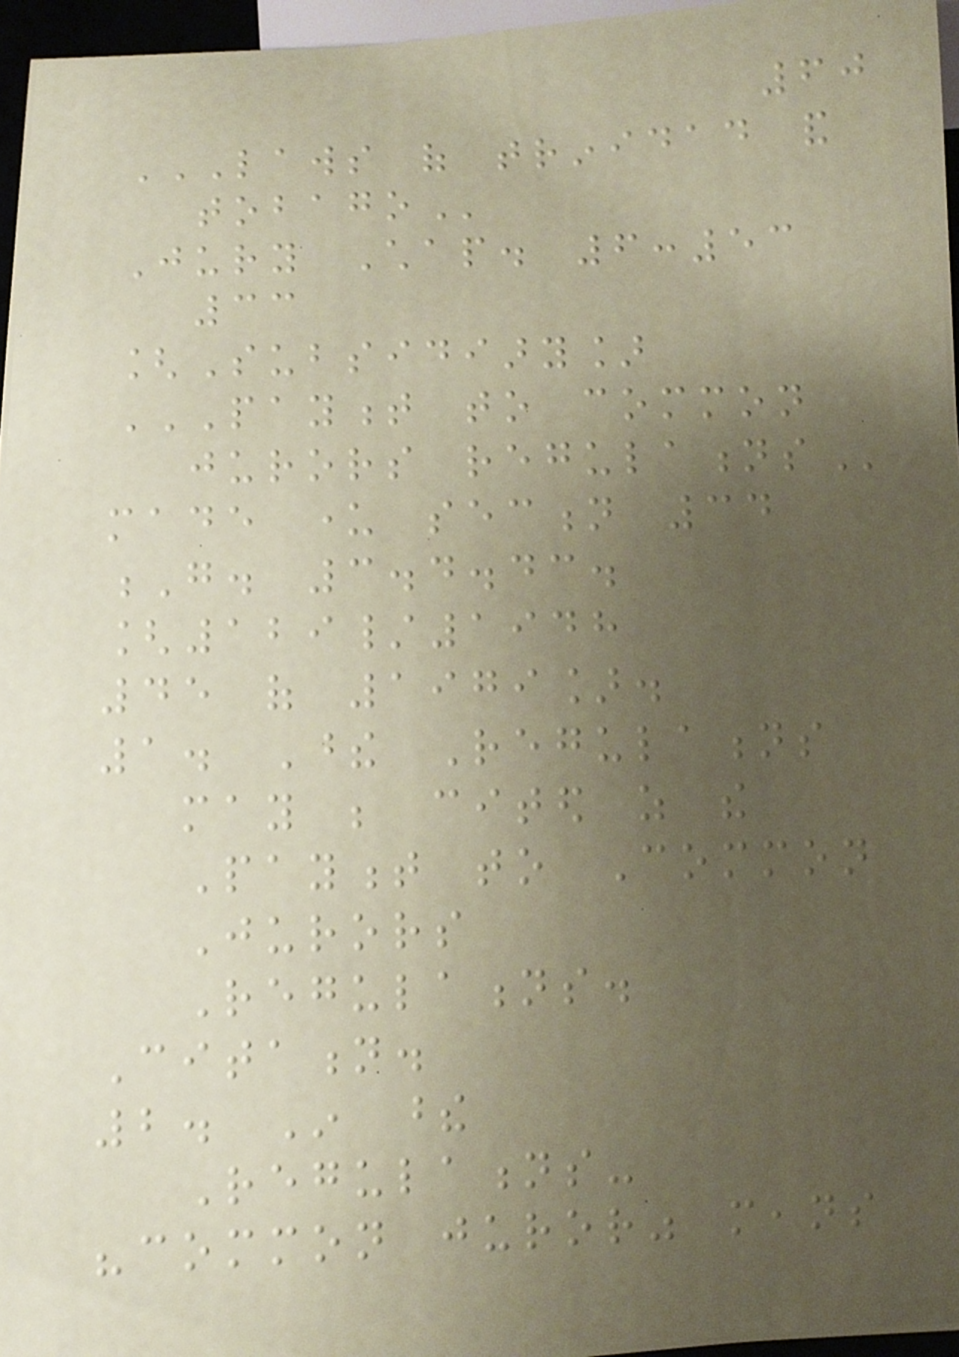60
LAWS OF TRINIDAD AND
TOBAGO
Jury Chap. 6:53
33
[Subsidiary]
PAYMENT TO COMMON
JURORS REGULATIONS
made under section 34
G. 3.4.43.
[129/1948
45 of 1979].
1. These Regulations
may be cited as the
Payment to Common
Jurors
Regulations.
Citation.
2. In these
Regulations-
"common juror" means
